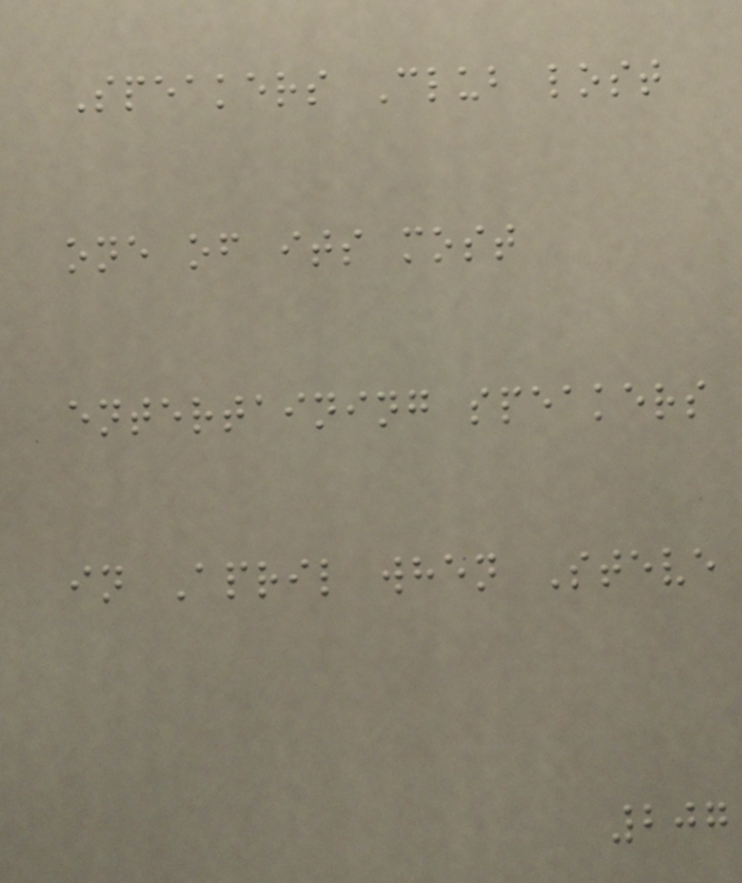Speakers Club lost
one of its most
entertaining speakers
in April when Steve
207
